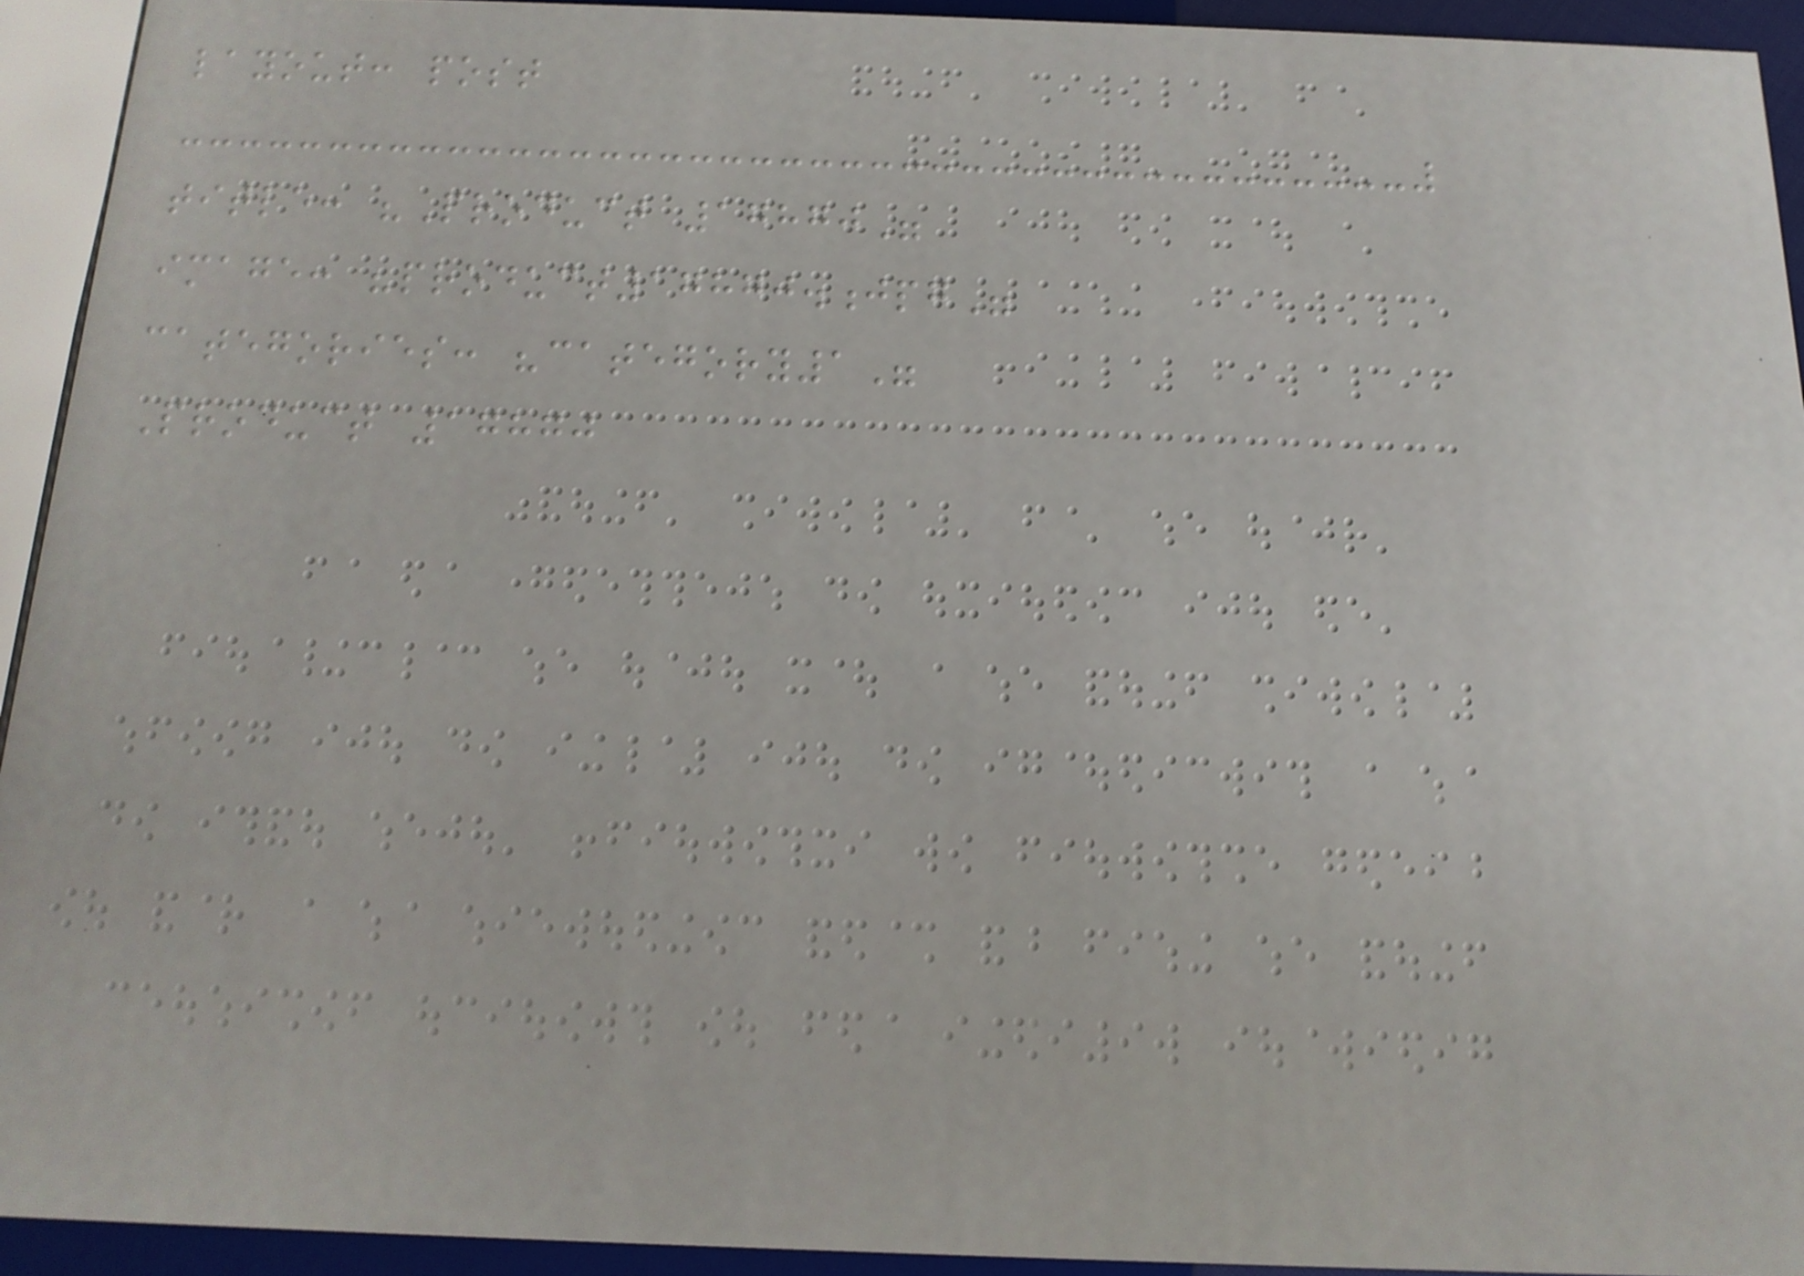layout: post
title: "Product 17870"
image: "product17870.jpg"
categories: "category1"
Product 17870
